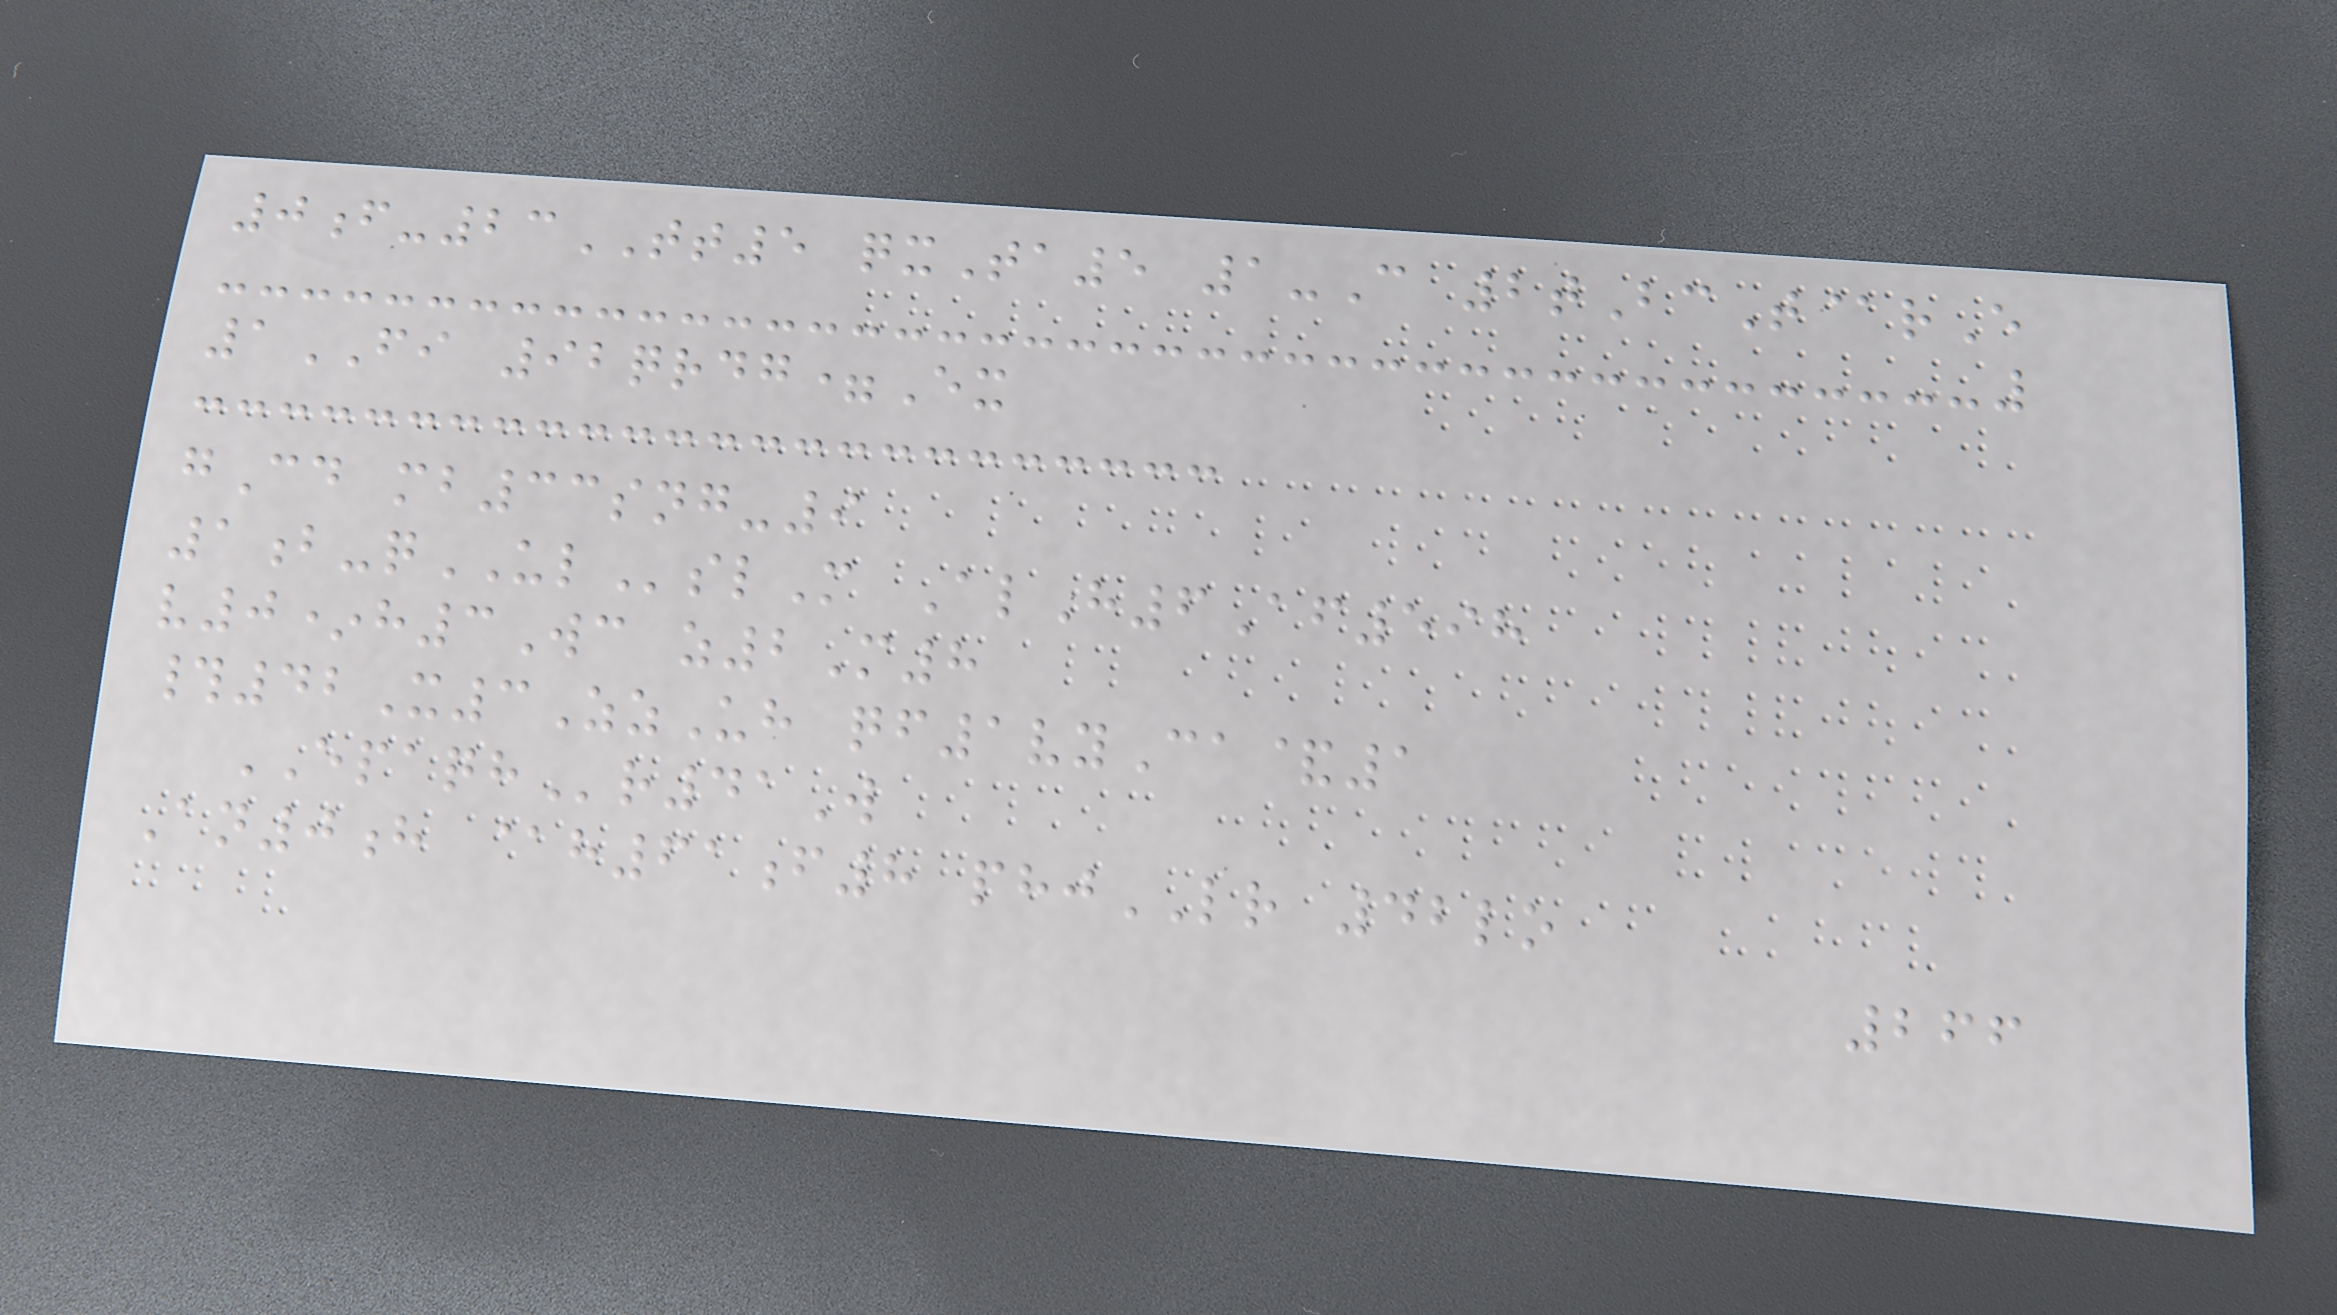0f-23TT5 qxTa5 1-C 2tBcT@rE
1FI 92qrdg=Ex
gCd mb33sng-9
1b-qULslM AlH6Af598
v0*h3Wc z2M8
#42X3ZzUh qf1vyCa&1
EPAQHr41W
An0h @h61f8 phjLR 42lo
266
